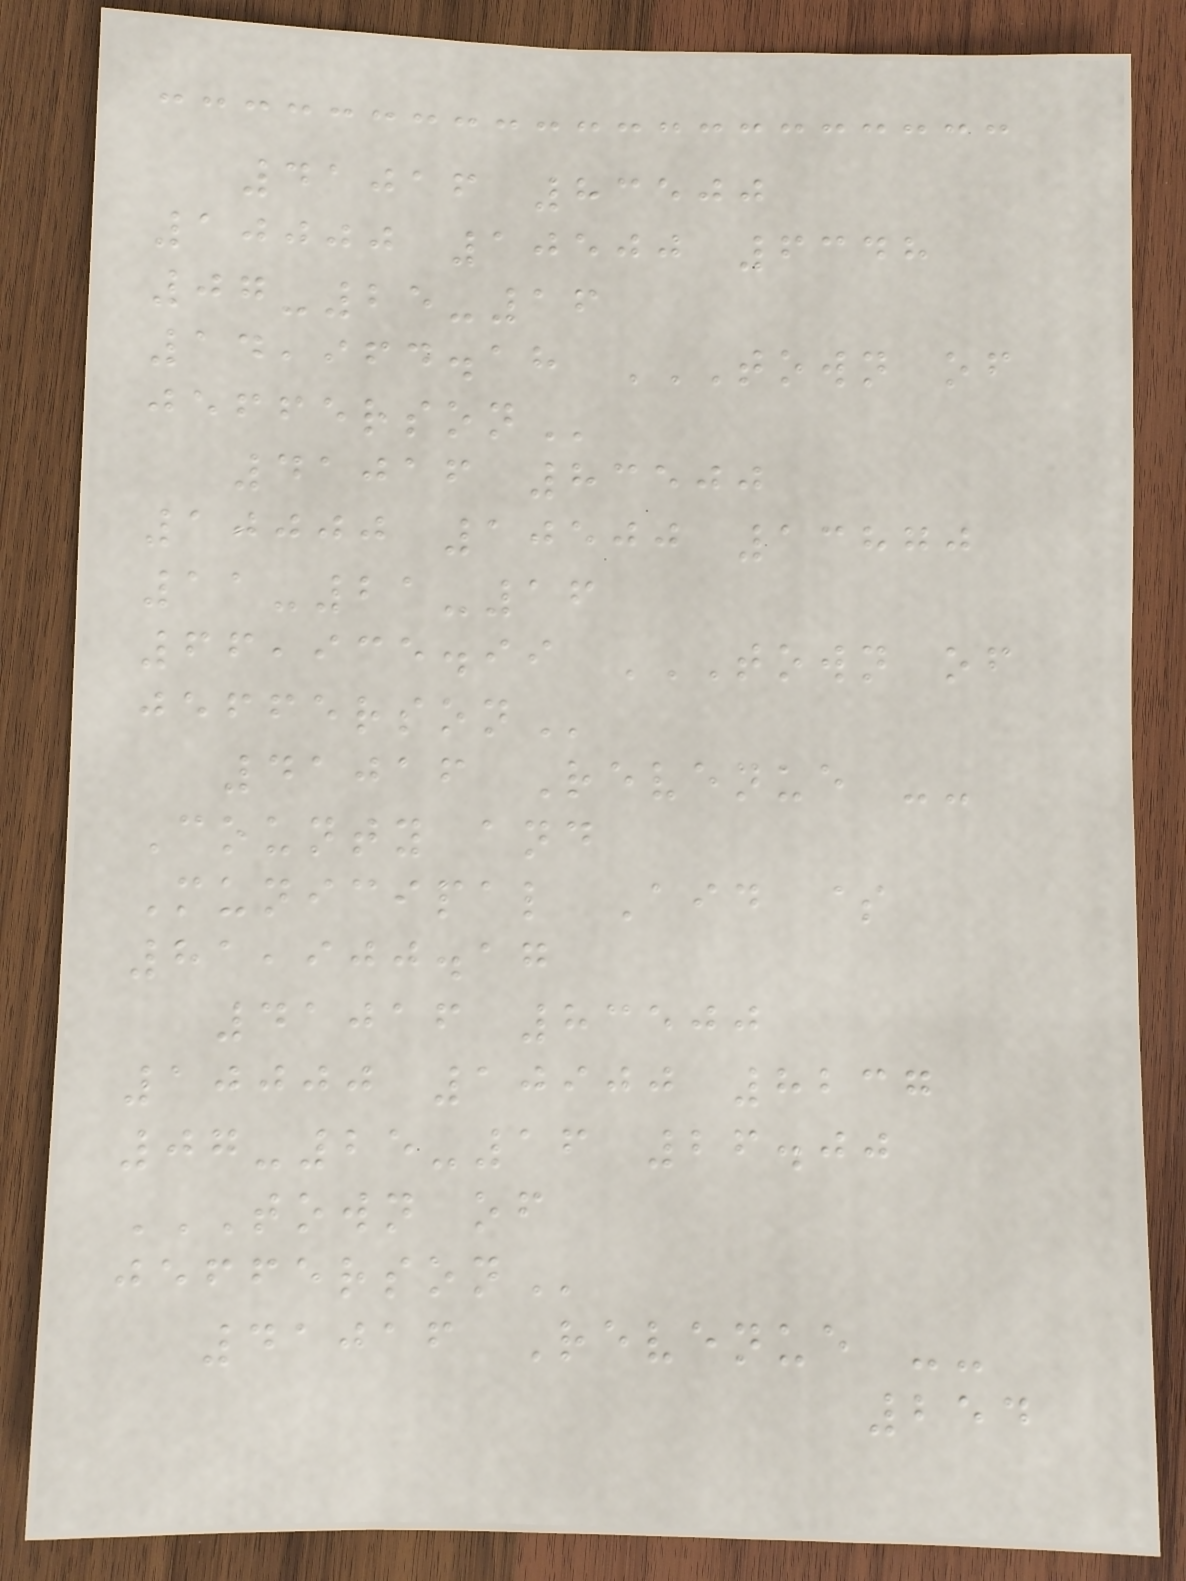41016 83500
10000 10500 6348
07-25-16
14,964.18 TOWN OF
JEFFERSON
41016 83500
10000 10500 13870
11-21-16
66,935.99 TOWN OF
JEFFERSON
41016 Revenue --
County and
Municipal Aid $
81,900.17
41016 83500
10000 10900 8237
07-25-16 26.00
TOWN OF
JEFFERSON
41016 Revenue --
254
